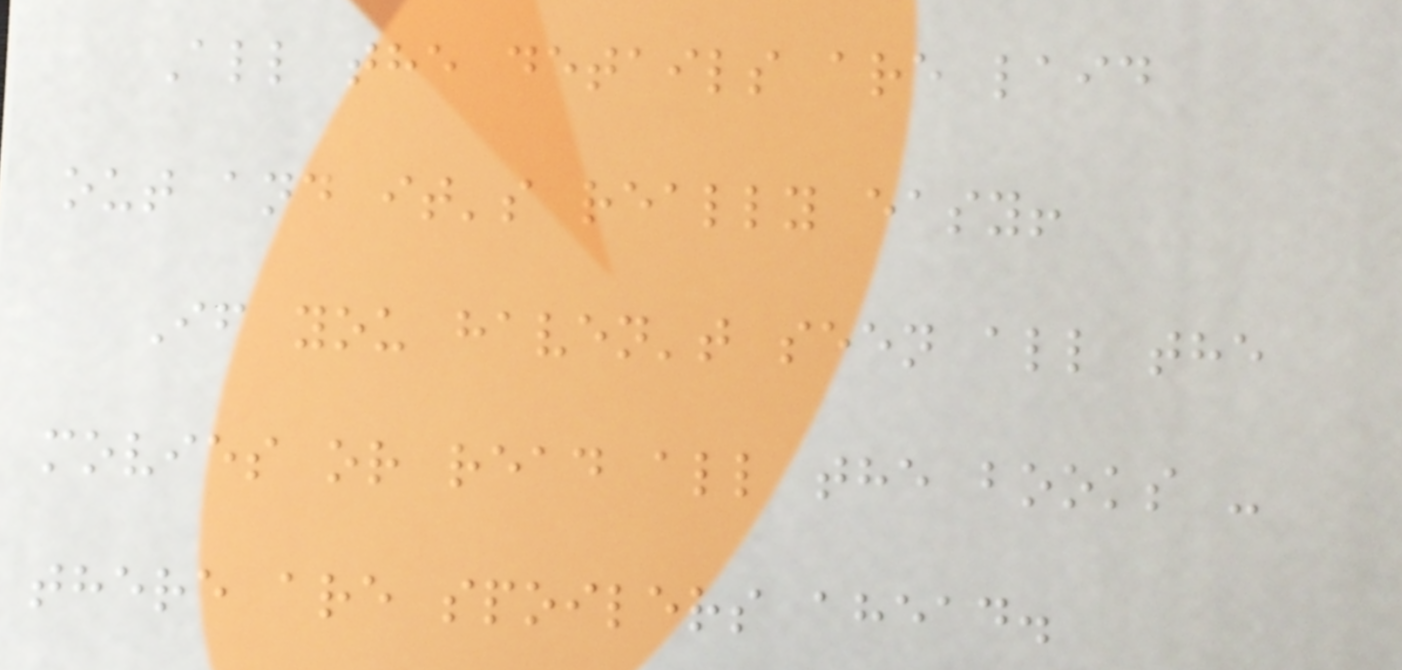All the details are laid
out and it's really easy!
If you haven't seen all the
movies or read all the books -
there are spoilers ahead.
